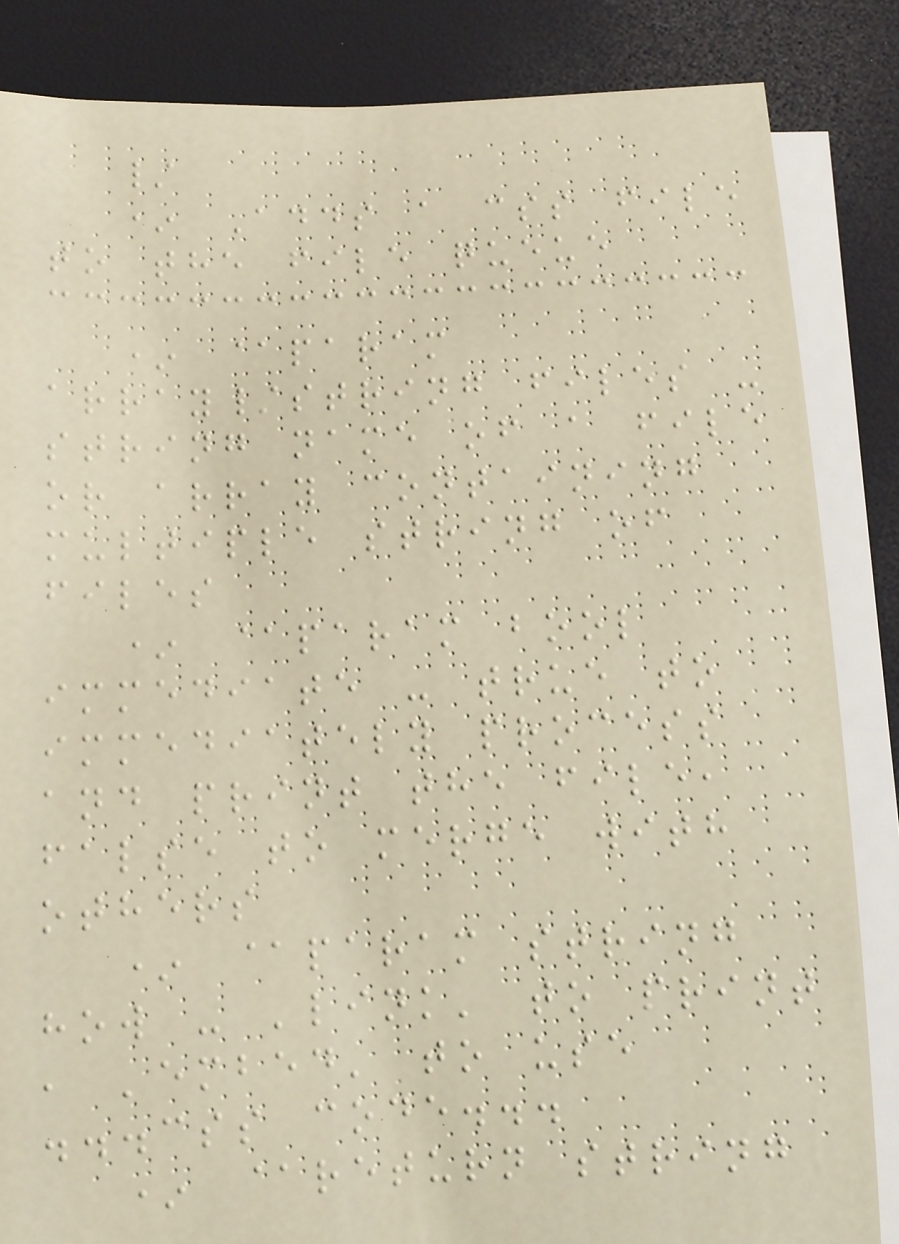/
* Adds a css file
to the file queue
* @param
array/string files -
string name of a file
or array containing
multiple string of
files
* @param bool
immediate - true to
immediately process
and print the file,
false to merge with
others
* @param string
how - 'link' to print
, 'embed' to use
...css code...
* @return string
